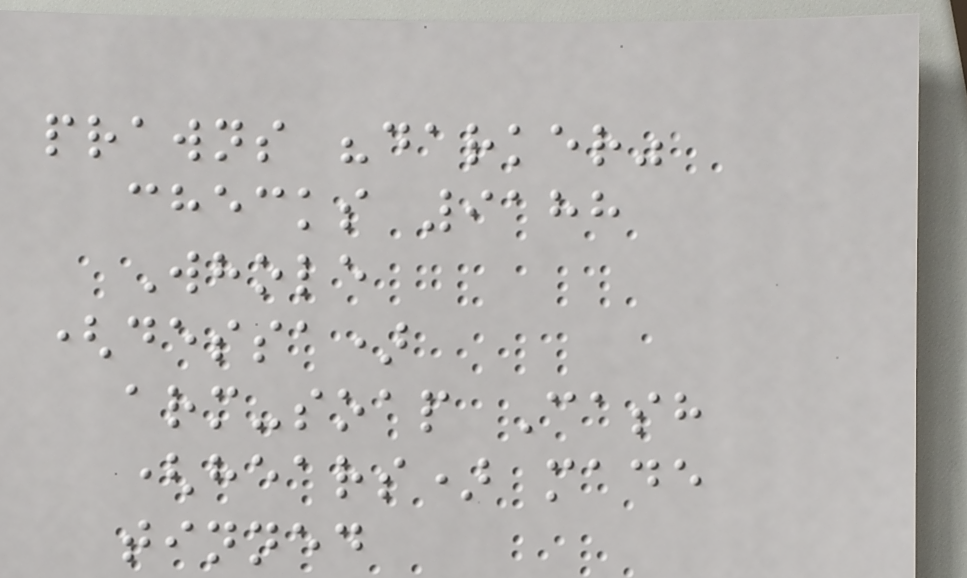prawns "darker"
checks 9188
Whole
(dessa)
arm-soap Cash
(hears) made
tinned
